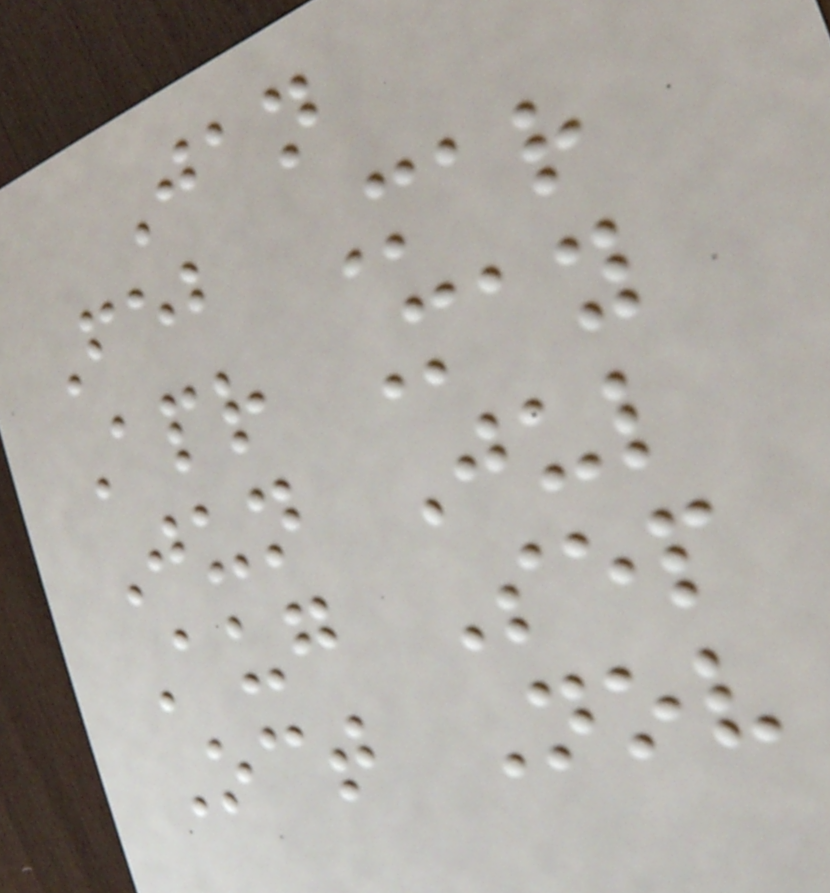Jan
Feb Mar
Apr May
Jun Jul
Aug Sep
Oct Nov
